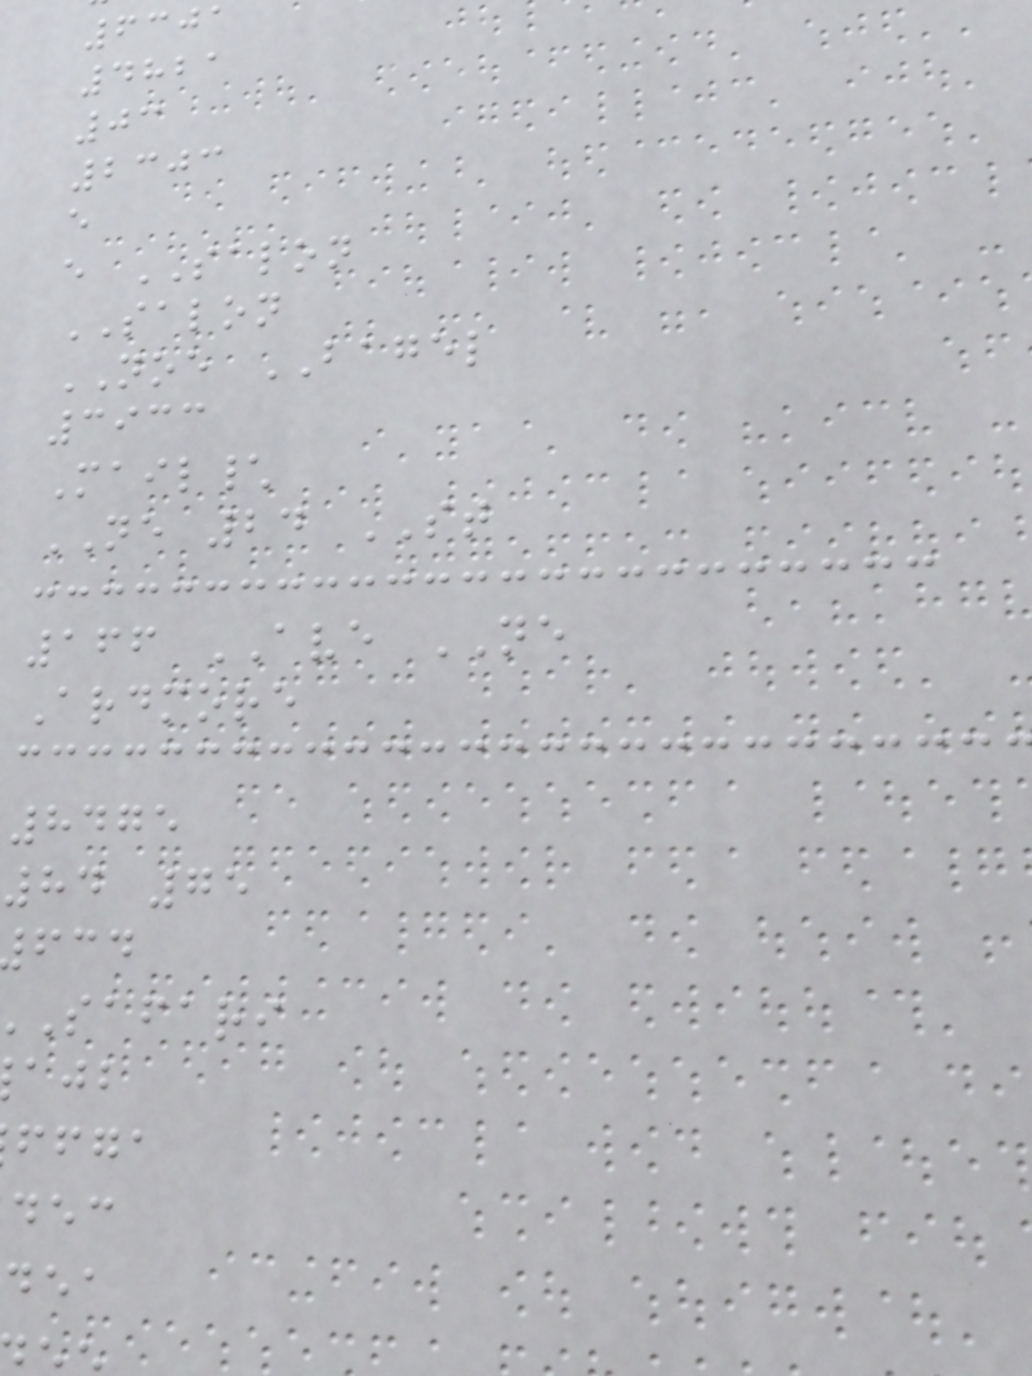6301
4821
03
2303
e
e SALON
SALON
NOE BAGEL
3933
Mail\
NE 24 ST
166 AVE NE
Ardmore
8475
84 75
safari
ffga
